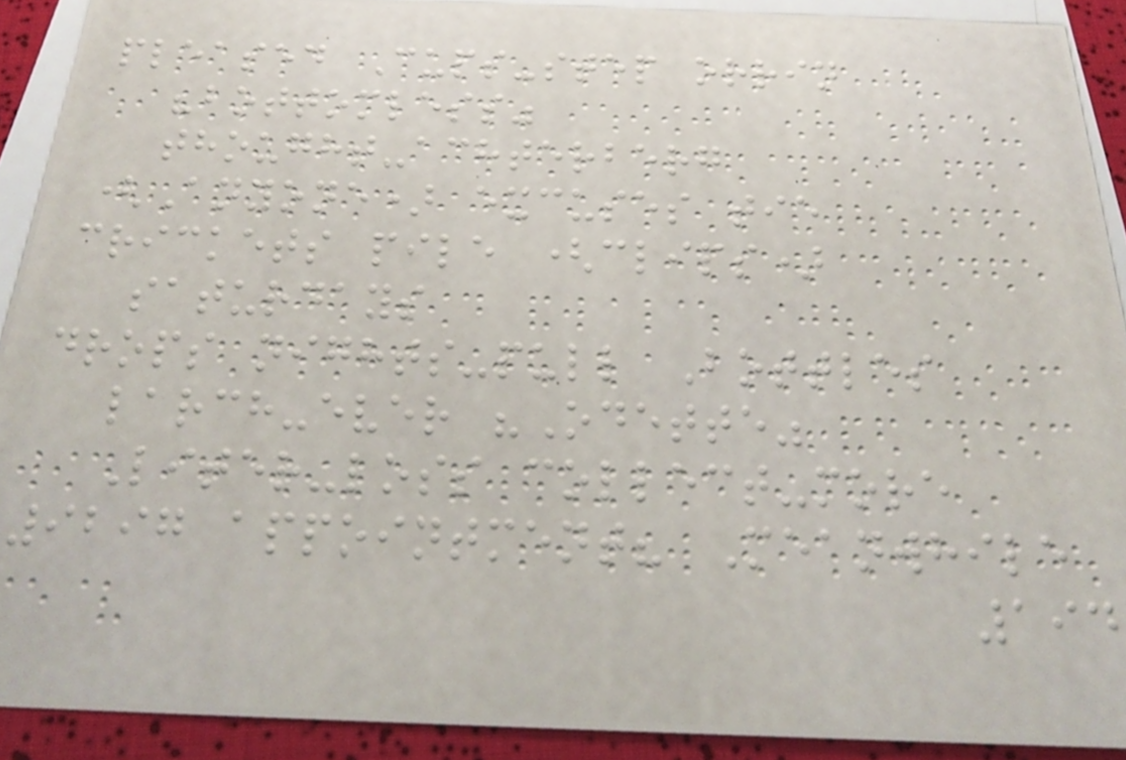pleased Cups-step orrin
"bottomless"
thought-achterberg
(Anyone) excuses tie
crickets pile (clips)
saturdays
drops nights-pull Bottles
larch-ever "Odette"
Liter-loss collect-more
9297 appointment? Meanwhile
194
